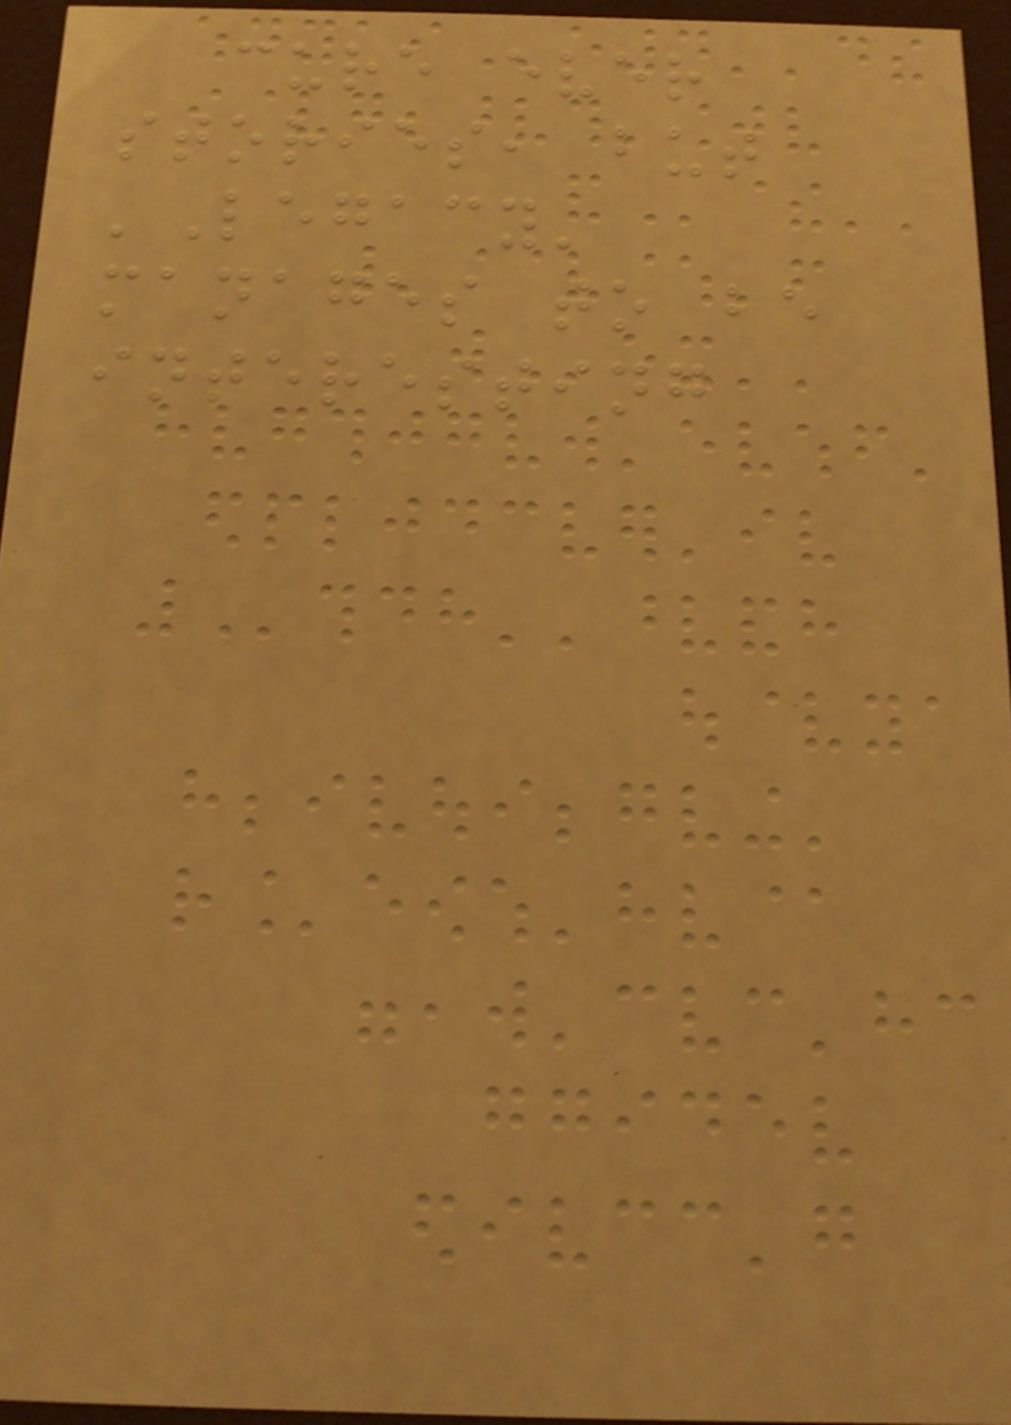cure ever
stories, but
'Legacy'
manages to be
interesting
